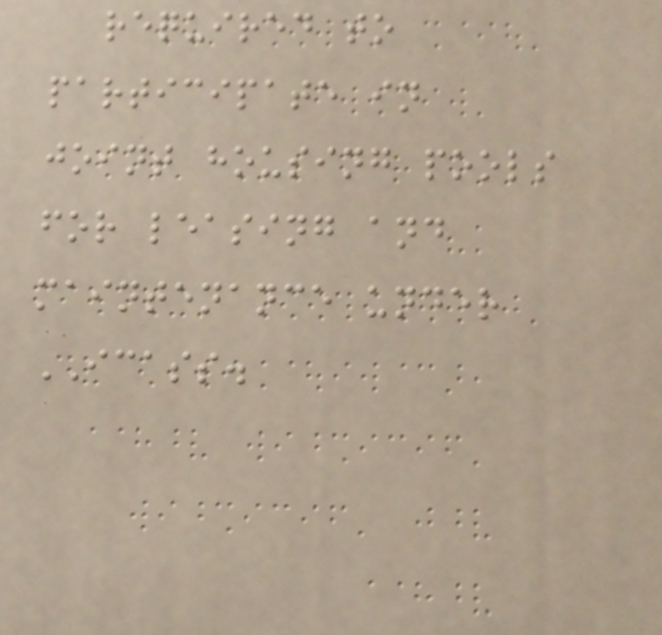required to
participate in
joint housing pools
for leasing and
maintenance under
ICASS.
